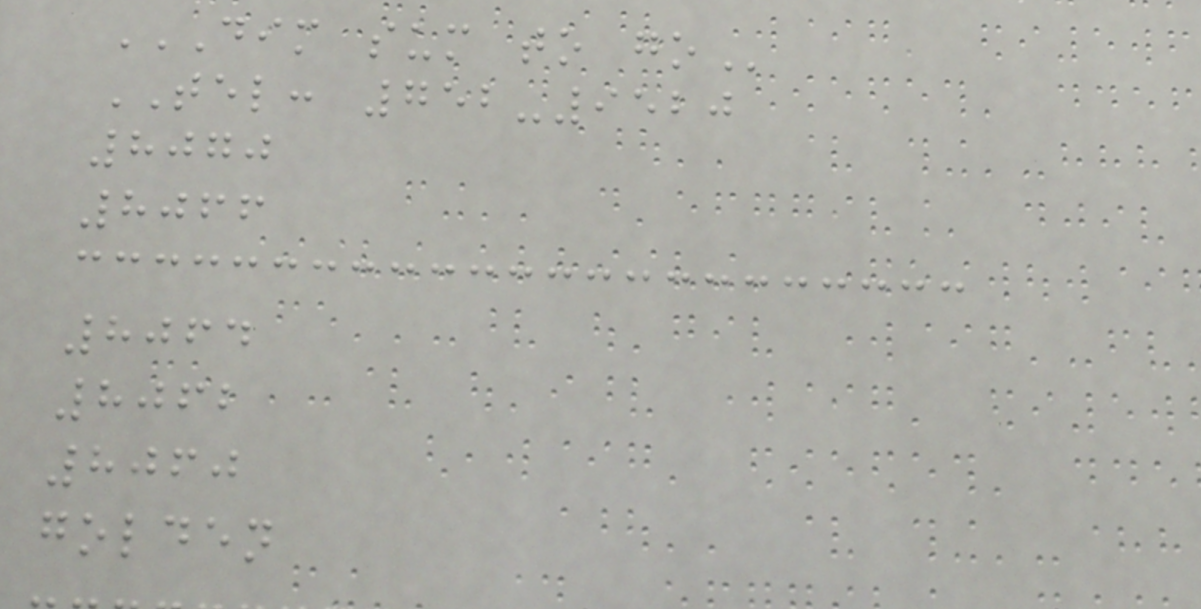DIM SUM TO GO
TEL: 752-9520
8070
8066
8064
8062
8060
golden
